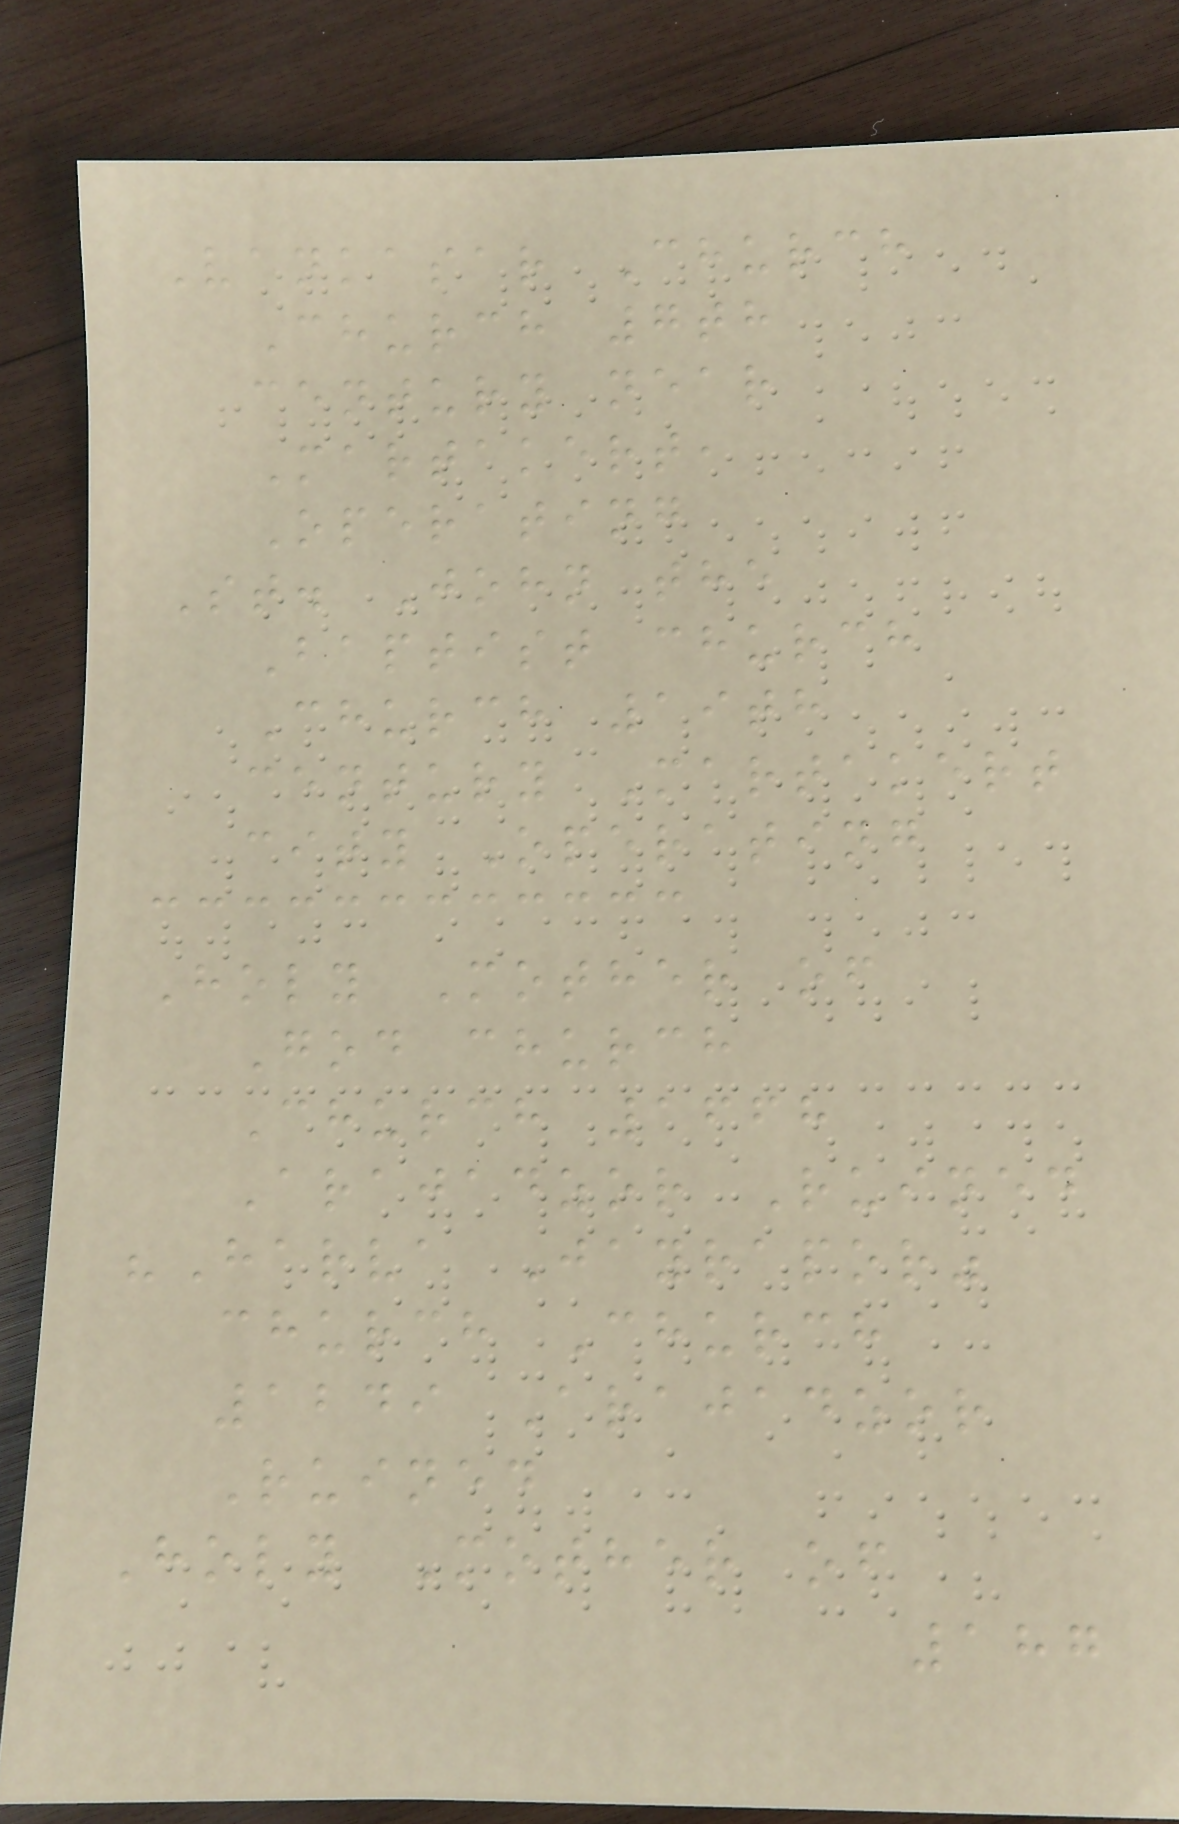Vankasar Church
Church 7th
century near
Martakert,
Operating
St. John the
Baptist church
Church 19th
century Martakert
city Operating
Holy Mother of
God church
Church 1668
Arajadzor Ruined
"Harva Jayrapor"
church Church
1249 Arajadzor
Ruined
Holy Mother of
187
